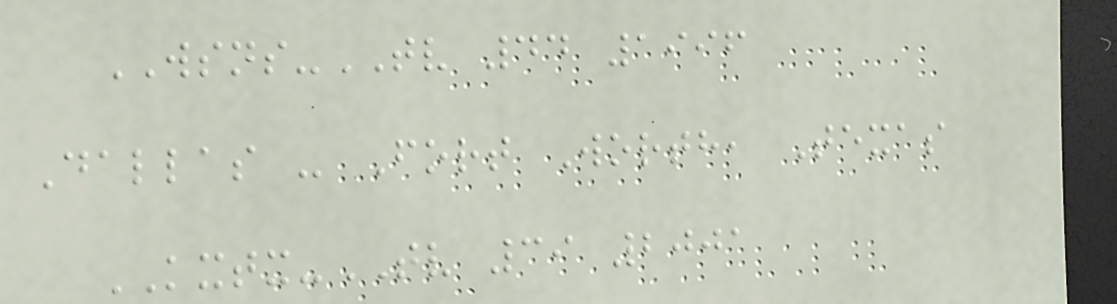WSNS-TV 44 1996
Dallas - Fort Worth, Texas
KXTX-TV 39 2001
